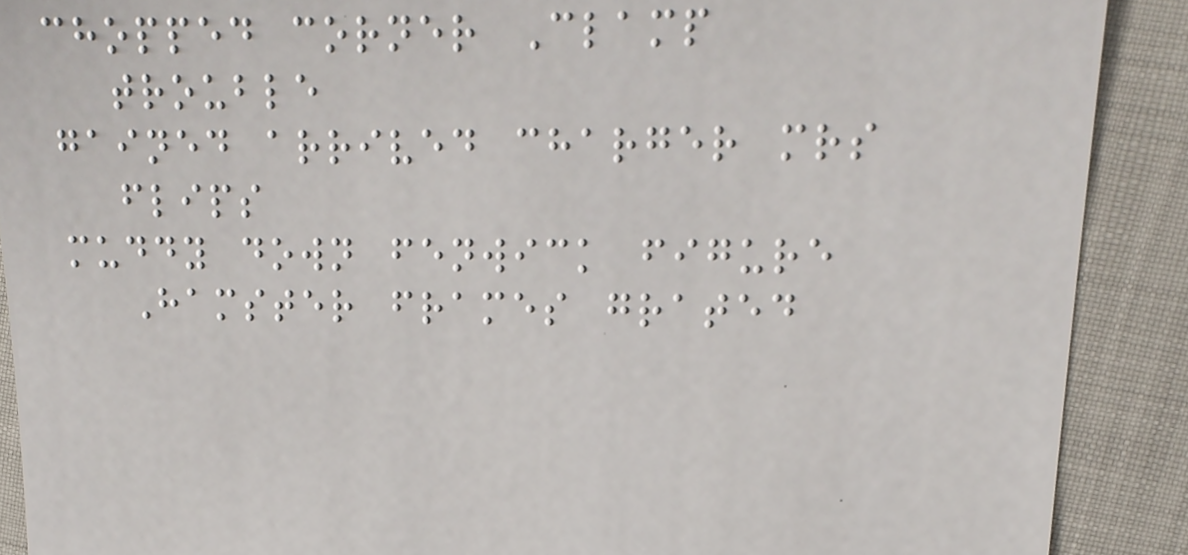chopped corner Clamp
trouble
gained arrived charger mrs
flips
muddy down fenwick figure
Hamster frames grated
